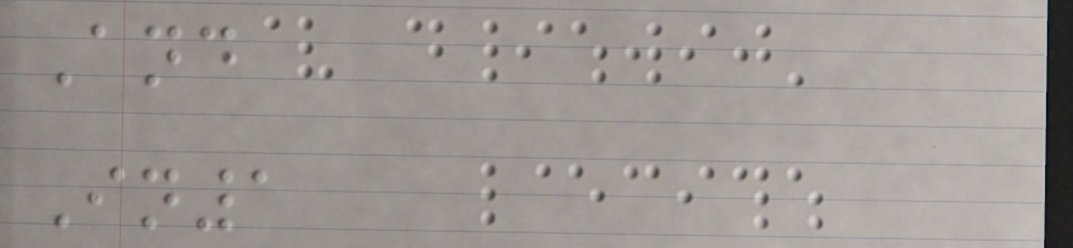And
In1
